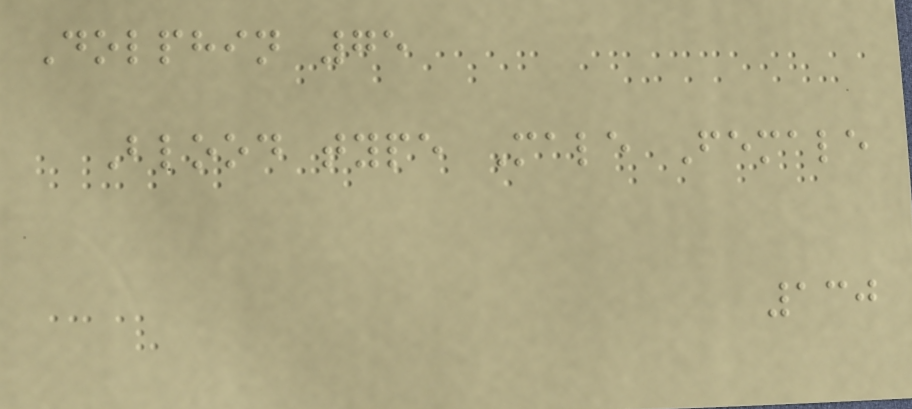Dolphin 75
Blood type Male Female
130
